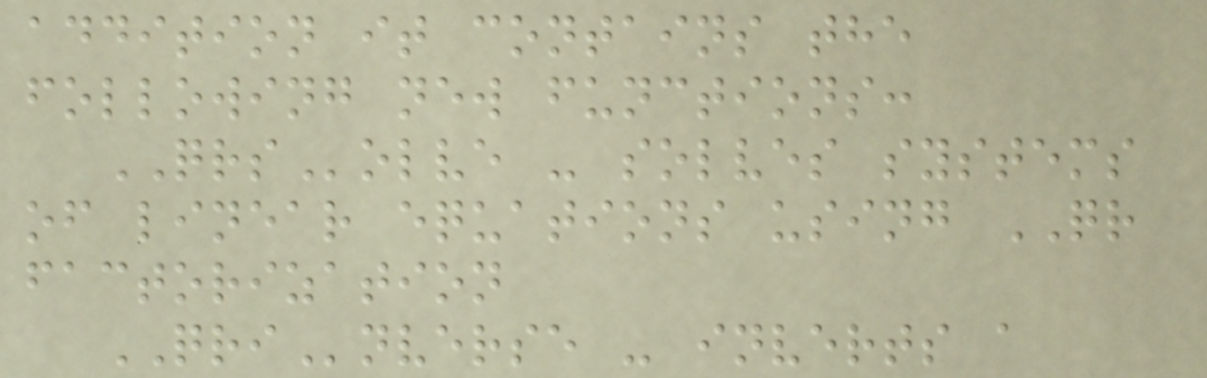addition it contains the
following new functions:
QRSolve - solves systems
of linear equations using QR
factorization
QRInverse - inverts a
